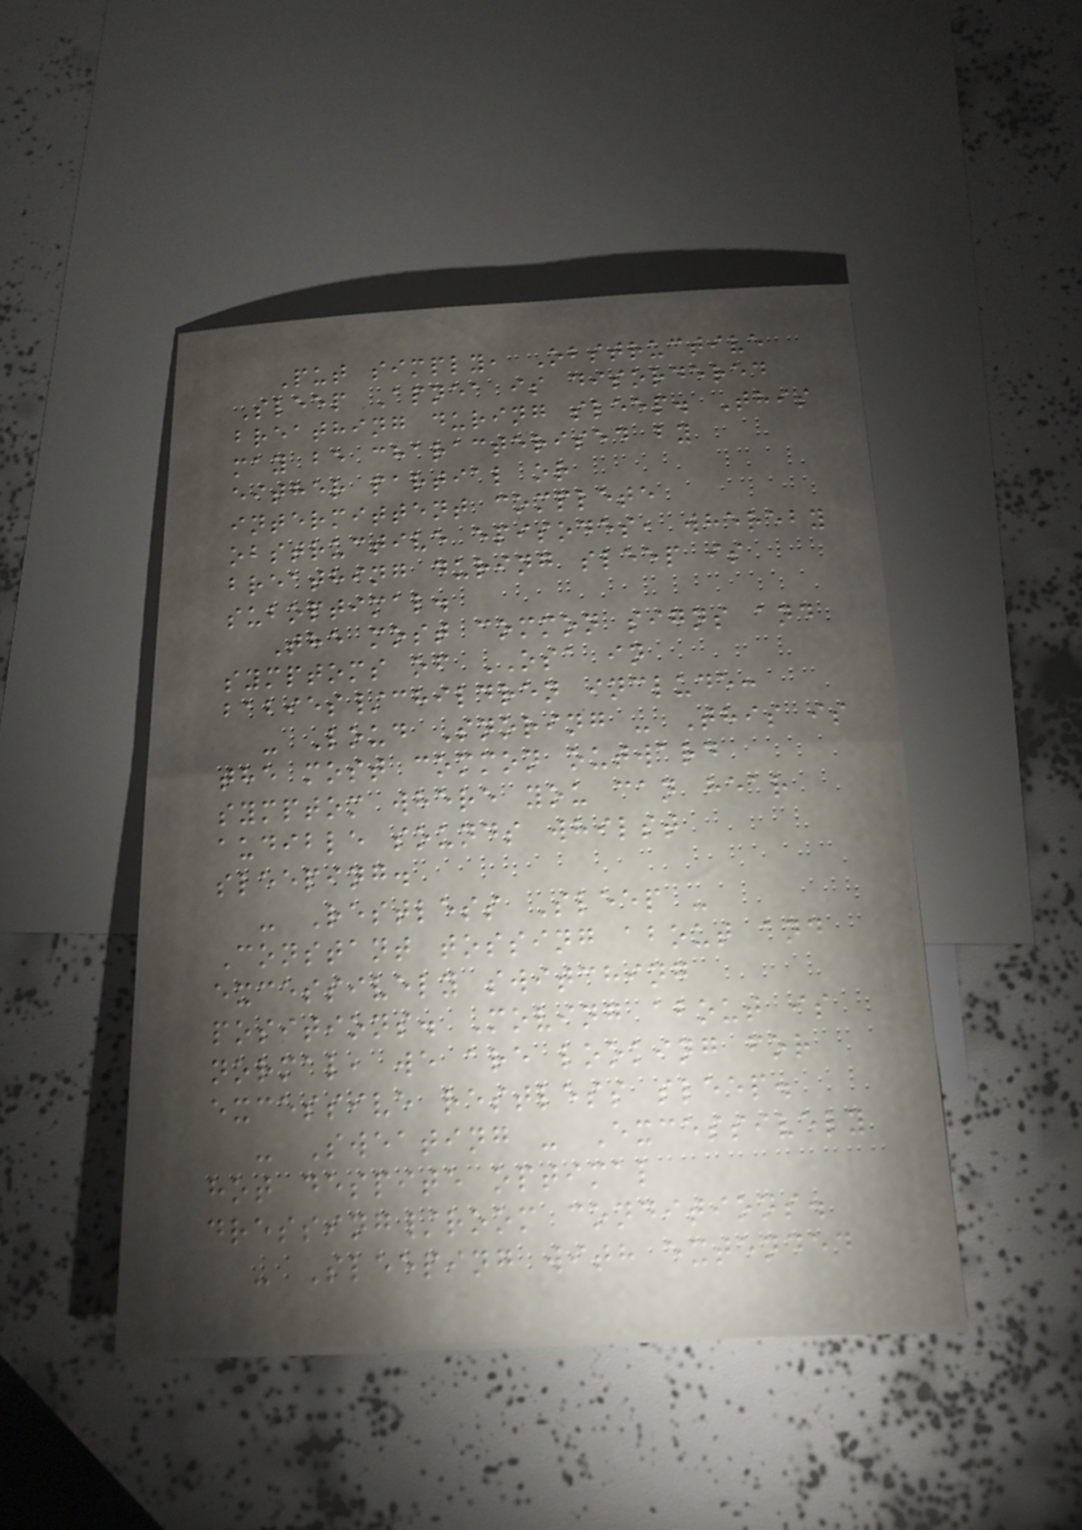Put simply, Obstructive
Sleep Apnea is disordered
breathing during sleep. This
may be characterised by
either partial or
intermittent complete
obstructive episodes, whereby
breathing during sleep is
suboptimal.
The most common signs and
symptoms of OSA in
babies/children include:
- Loud Snoring - This is
the most common outward
symptom where you can hear
audible sounds whilst
sleeping.
- Restless Sleep -
Constant tossing about and
excessively switching
positions. Moving about is
normal, we are looking for
excessive restless sleep.
- Sweating - Excessively
hot despite optimal
dressing/room conditions.
- Sleeping with extended
